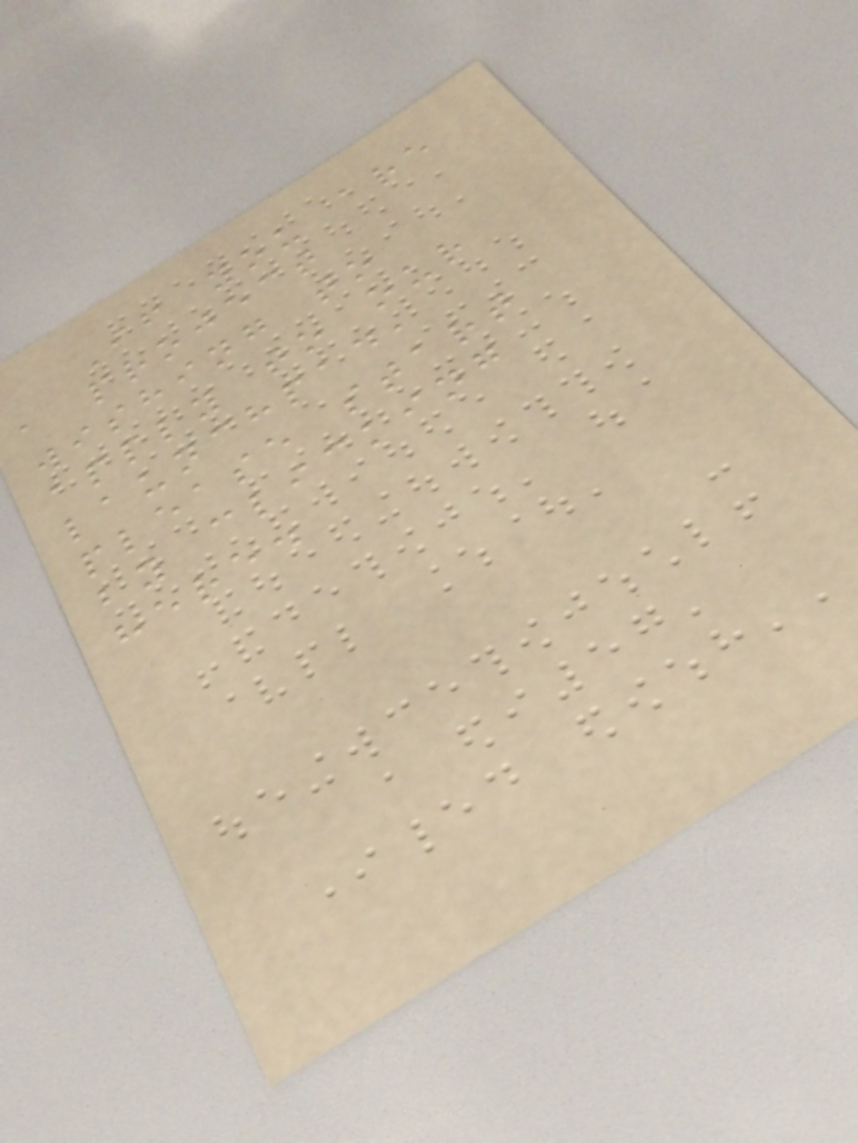If you are
a project
wishing to
apply to our
launchpad,
please start
by clicking
here.
